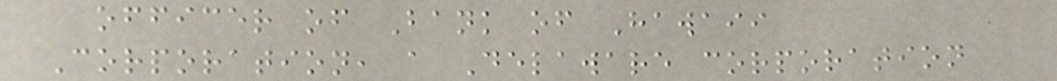officer of Bank of Hawaii
Corporation, a Delaware corporation
